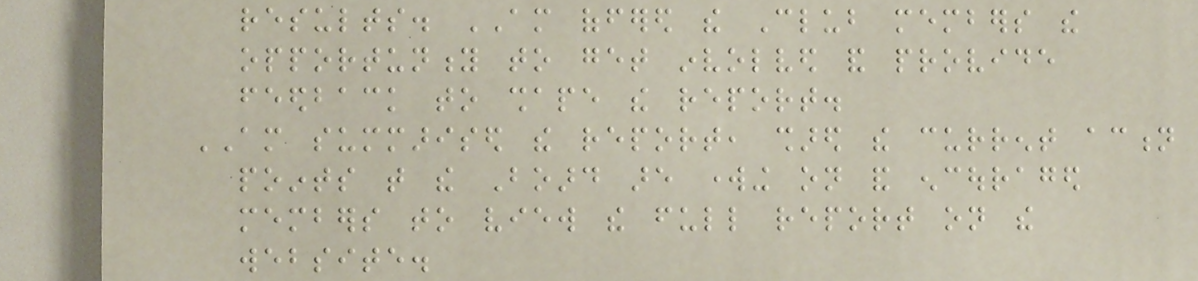results. AM offered the Club members the
opportunity to get involved and provide
feedback to shape the report.
AM summarised the report, shared the current action
points that the Board are working on and encouraged
members to view the full report on the
website.
